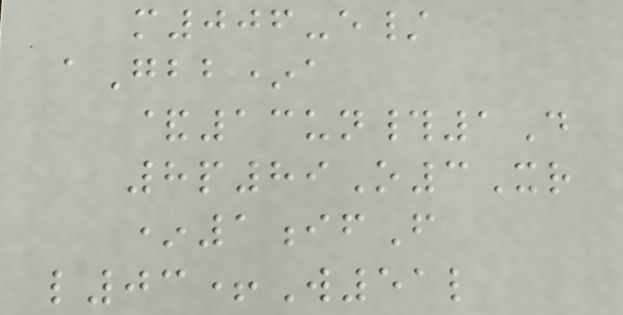m006-e/
aGbb*a
&13un#1D
8p89O3Xr
*1ifF
l03+W51l
